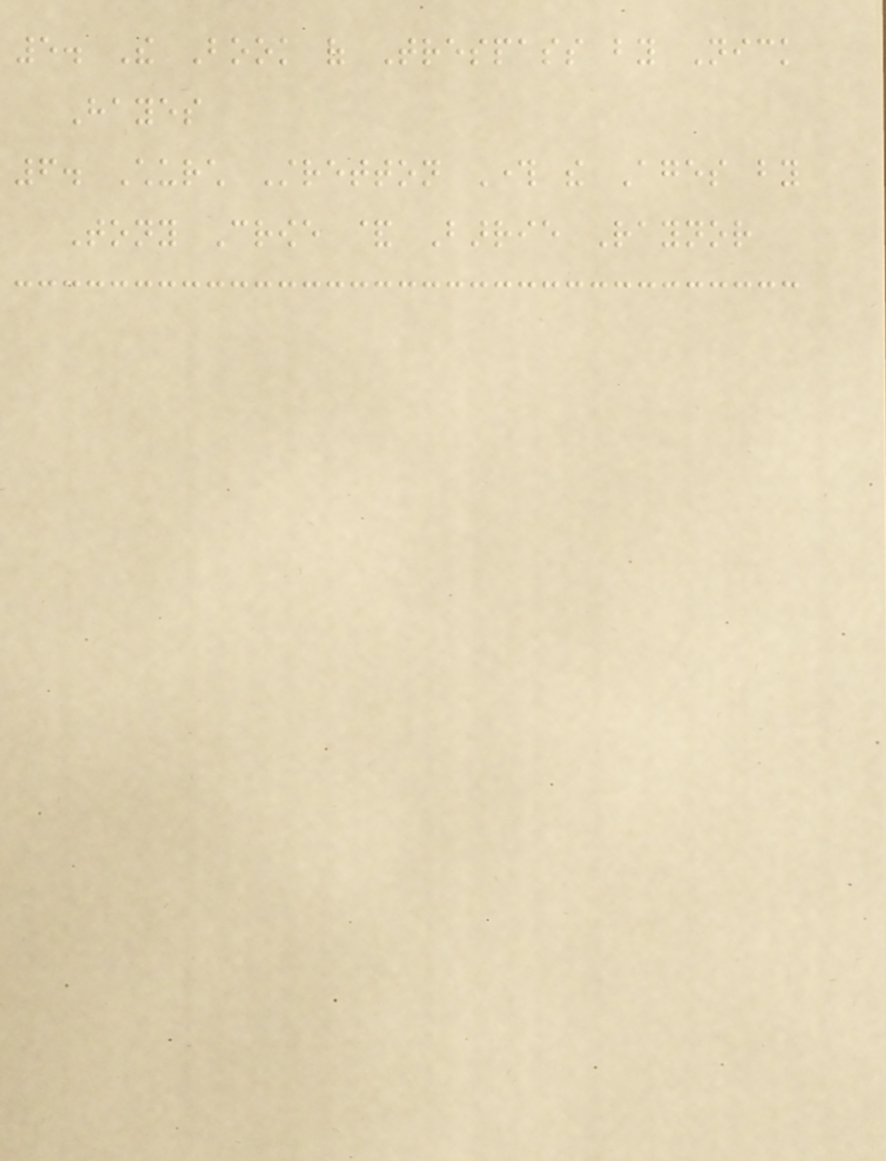5. The Book of Trespass by Nick
Hayes
6. Church Stretton Through the Ages by
Tony Crowe & Barrie Raynor
